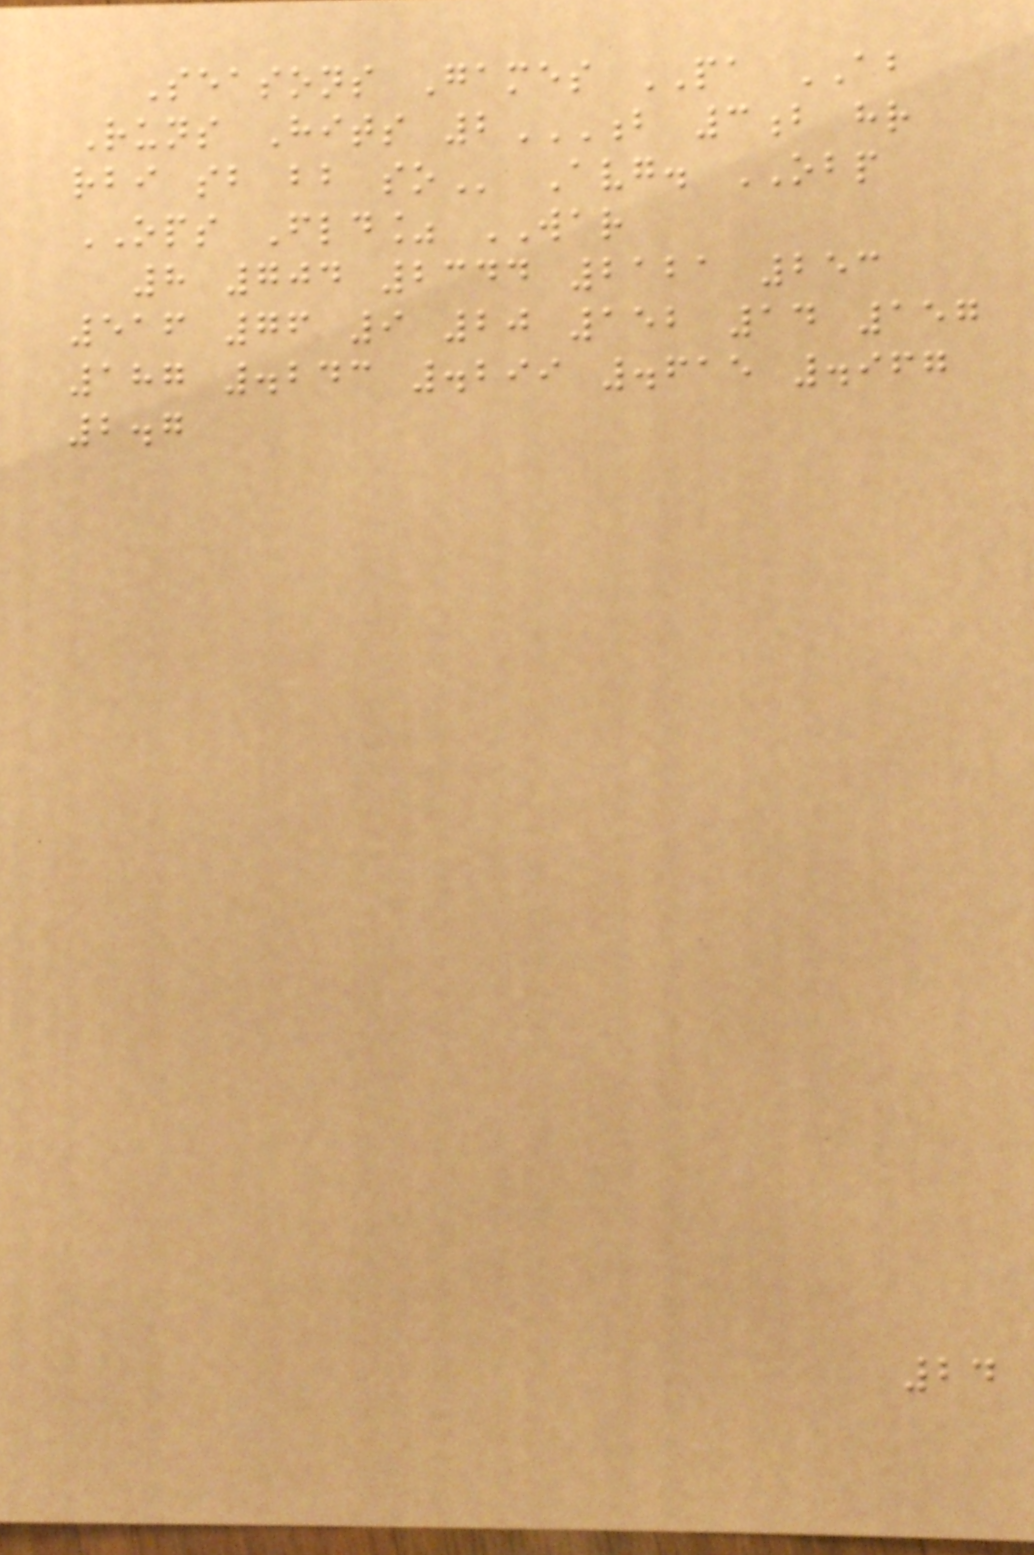Seasons Games PA AB
Runs Hits 2B 3B HR
RBI SB BB SO Avg. OBP
OPS Fld% WAR
8 704 2344 2121 253
516 76 9 20 152 14 157
187 .243 .299 .615 .967
2.7
24
